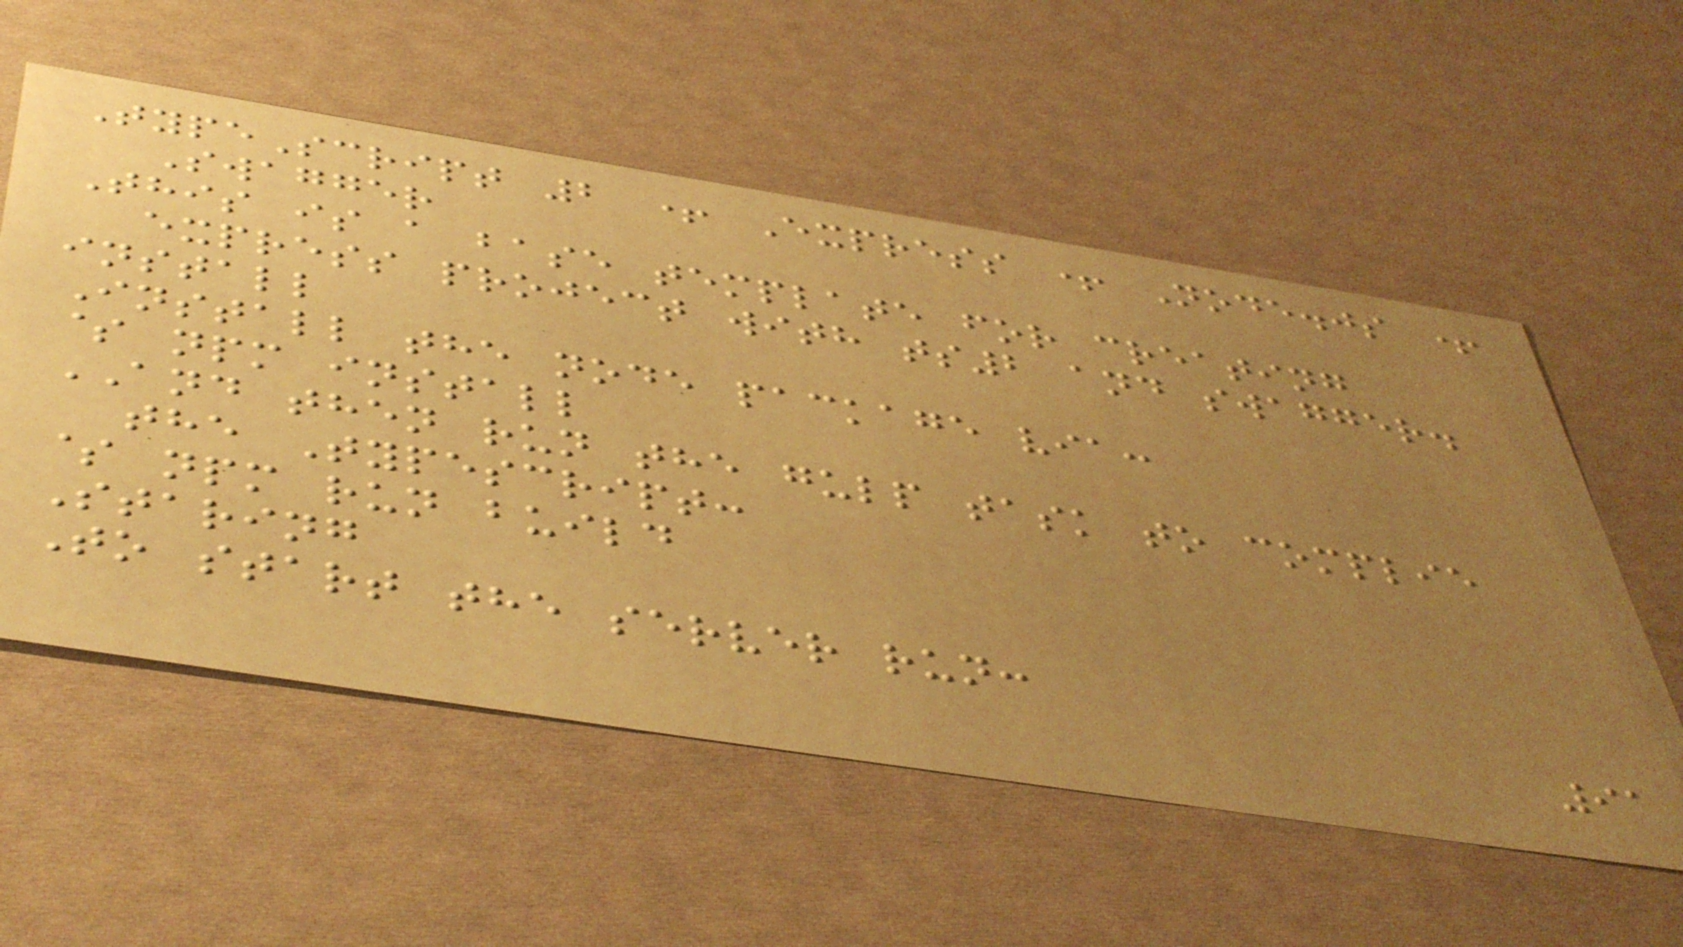TypeScript 2 + Express + Node.js +
Swagger
This is a base template for creating
express project with ts2 and swagger.
install
Install the node package via:
$ npm install
AND then run the gulp task to complie
the Typescript:
$ npm run build
Staring
To start the server run:
91
